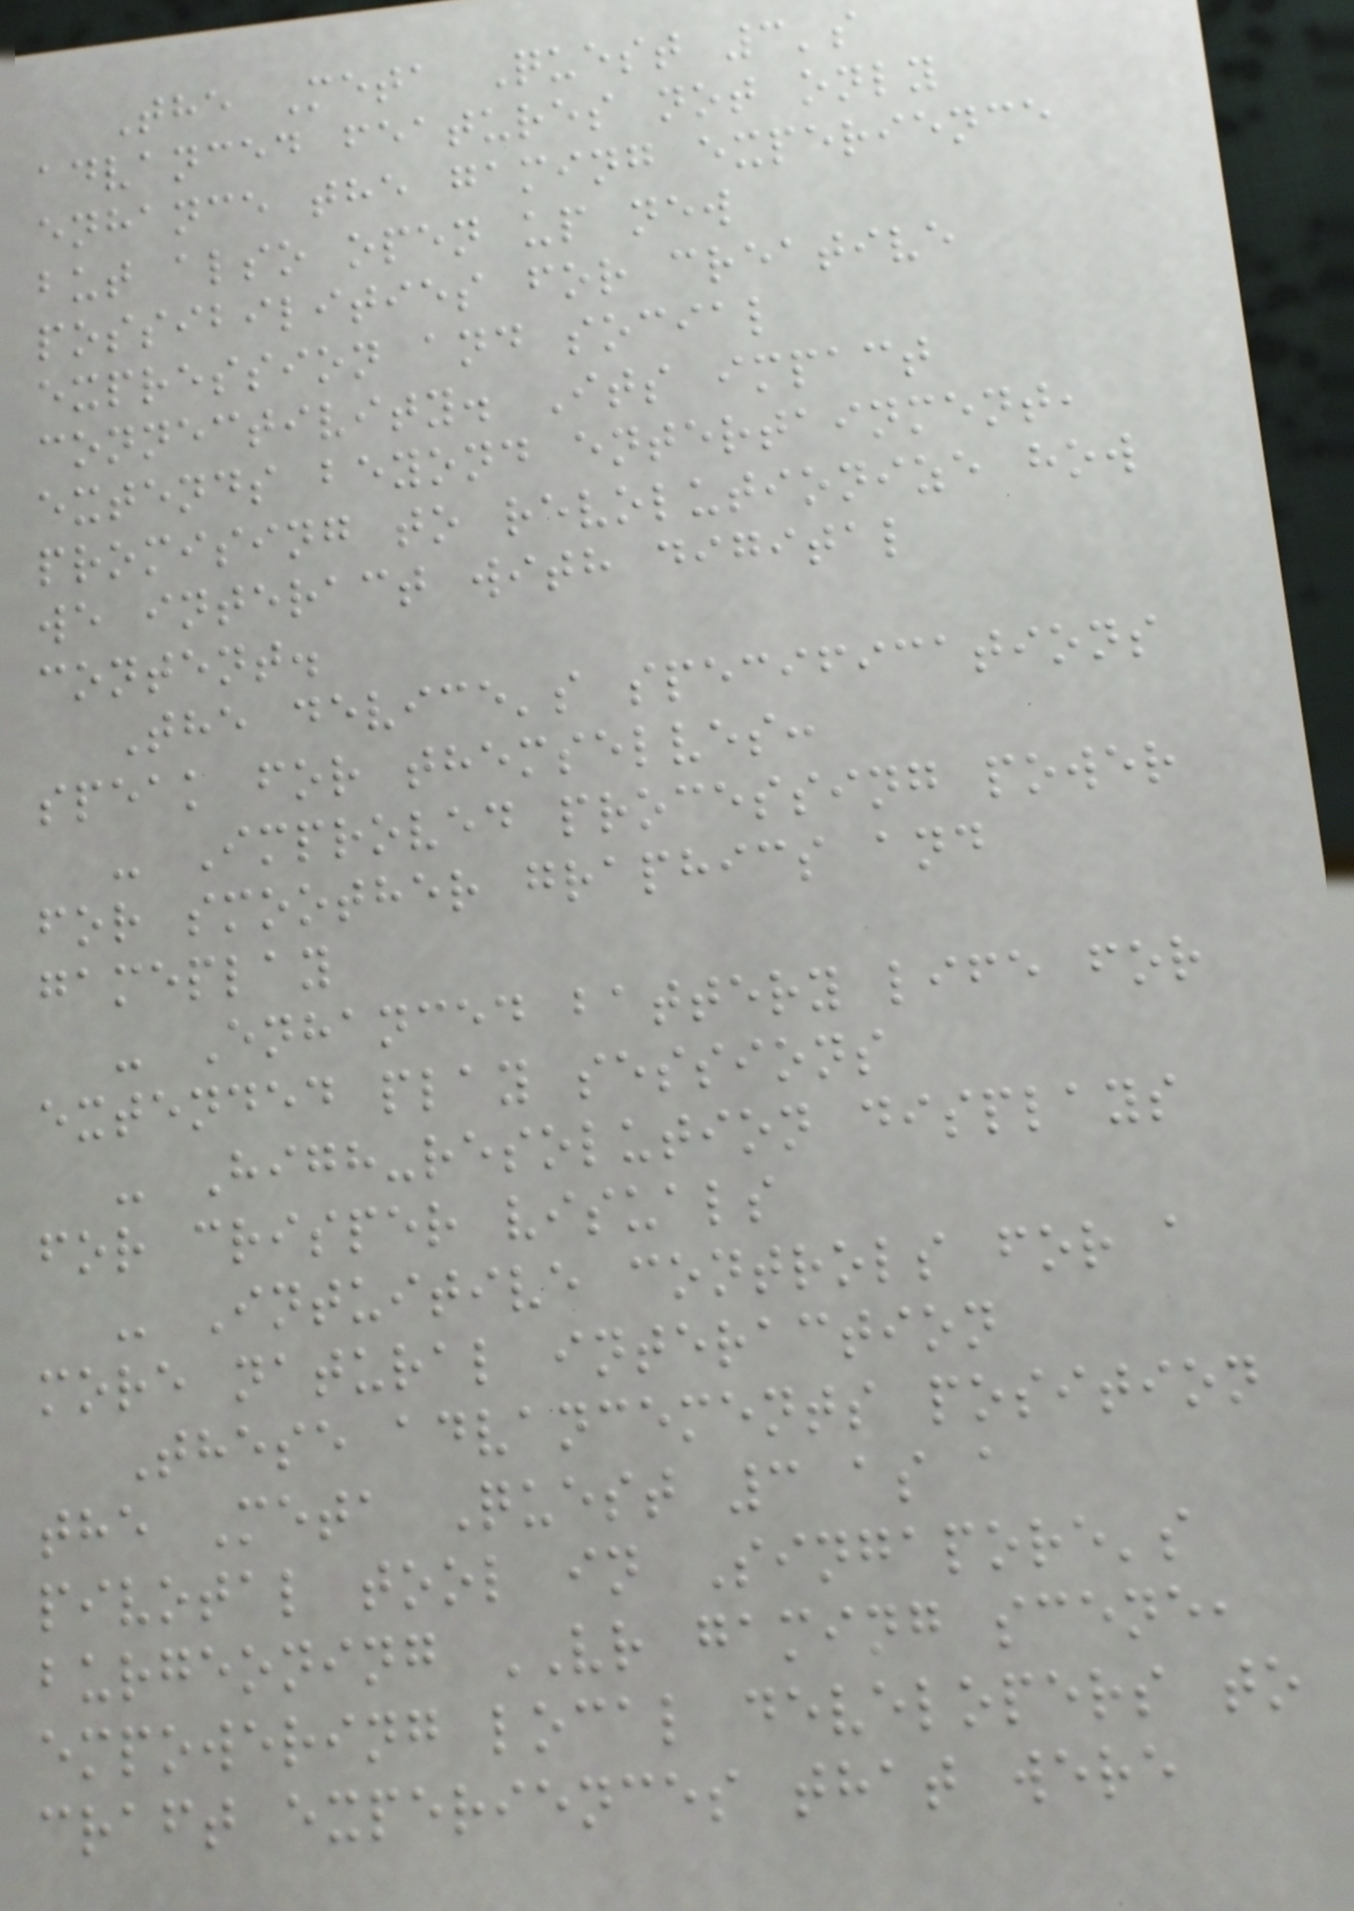The Meta Quest 3's
advanced features not only
enhance the gaming experience
but also open up new
possibilities for creative
expression and social
connectivity. Its impact
extends beyond entertainment,
promising to revolutionize how
we interact with digital
content.
The device's specifications
speak for themselves:
- Improved processing power
for smoother graphics and
gameplay
- Enhanced battery life for
extended play sessions
- High-resolution displays
for crisper visuals
- Intuitive controls for a
more natural interaction
These advancements position
the Meta Quest 3 as a
pivotal tool in Singapore's
burgeoning VR gaming scene,
empowering local developers to
craft experiences that were
